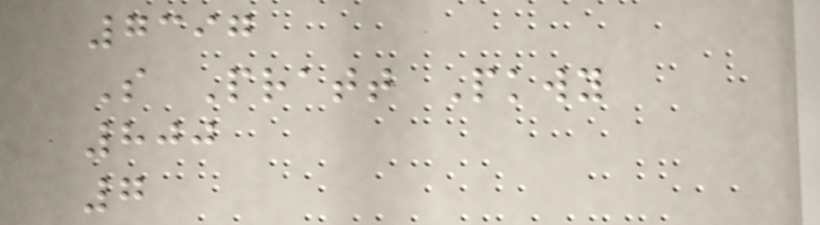7397
S Pratt Pkwy
800
7
